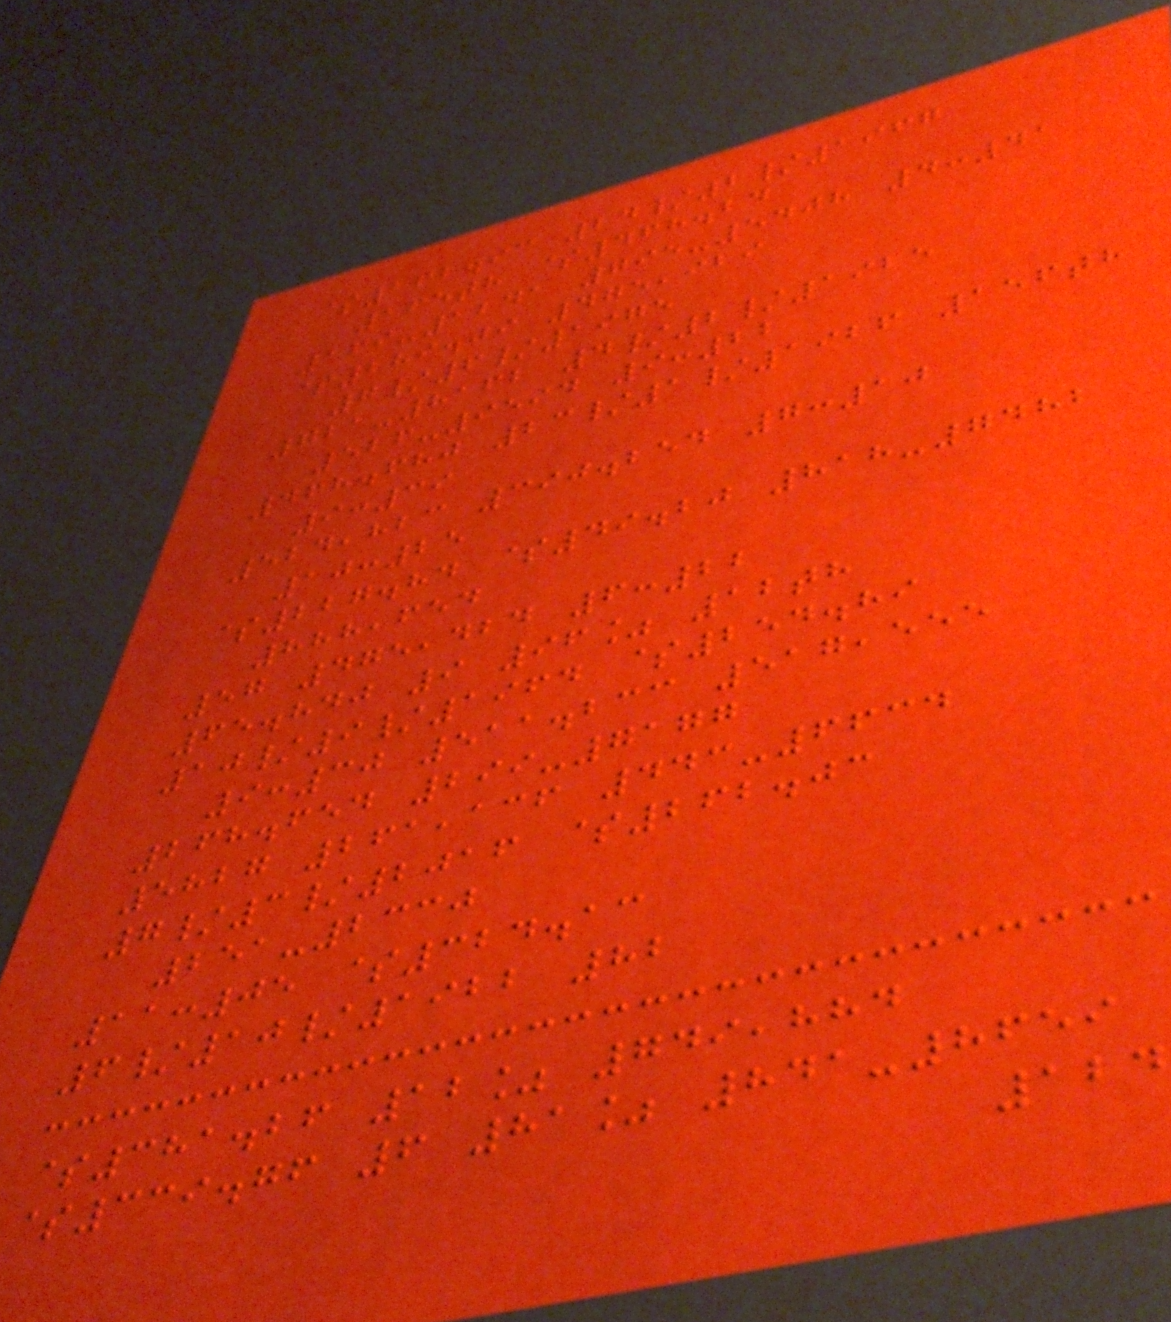$162.93 24/2/1967
165th $468.24
169-1241 795-5408 4:41
$289.09 475,929
7/6/1975
721-8162 4/2/1925
526-9594 9:22
468.680 23/1/1926 156th
9:39
524,823 390.254 7:10
10:25
$227.84 $49.20 818-7482
888,654
57 475,424 6:22
65.840 9 96% 12th
10/9/1964 $254.89
9:30 511.233 517,555
268.654 299-7177
5827 261,136 443-6634
7/3/2016 $262.03
251-2330
11:05 $324.13
6/10/1922 82
$381.26 12% 749,884
$339.76 6 81% 841-8659
124
